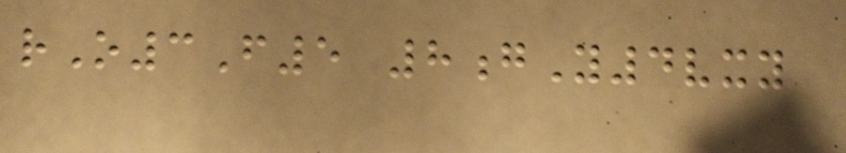rO3F5 8gY4vxy
